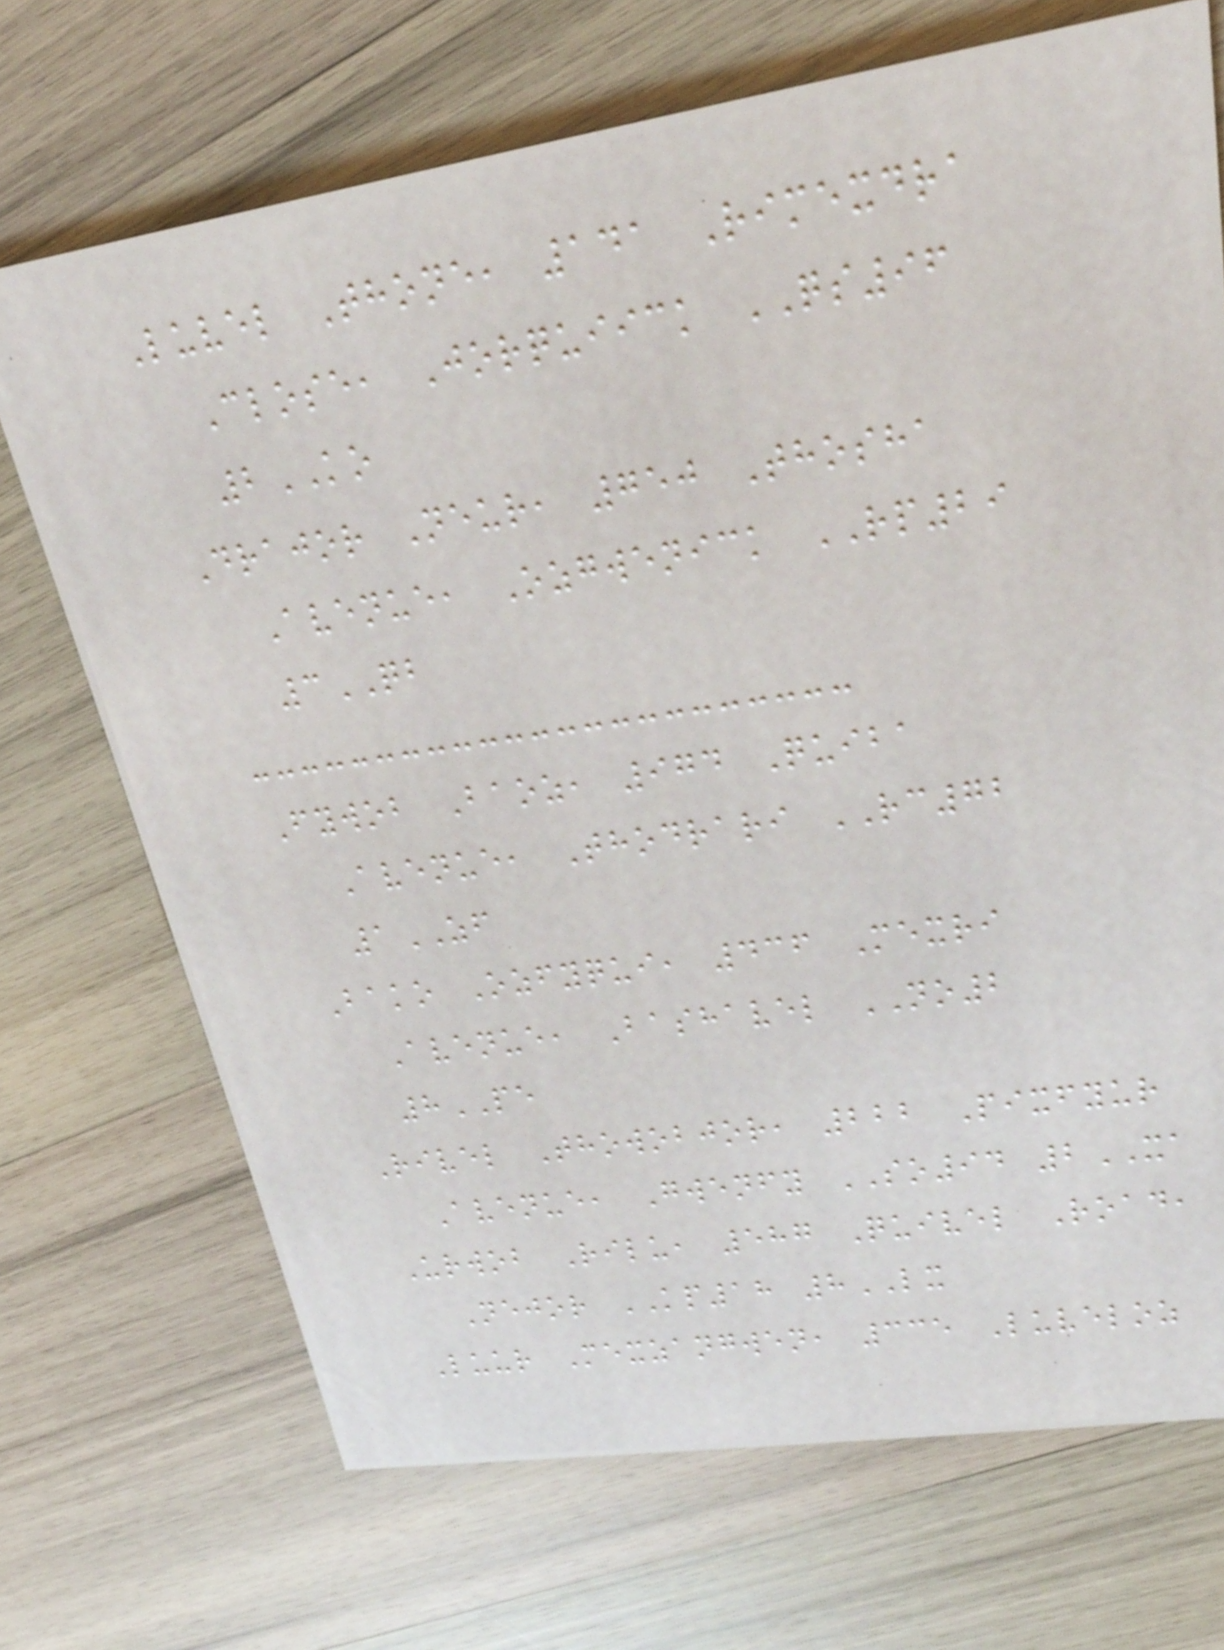Luvel Thone, 141 Rimexdra
Close, Jorquiick QS96
2KO
Drajor Neur, 750 Thosha
Avenue, Ozgwenick RP29
3QB
Fywob Baoz, 974 Quiba
Avenue, Thodrari RC72
1ZF
Bako Ozfyqui, 436 Mexri
Avenue, Bashavel NO2
8PE
Rivel Thowobjor, 222 Pixfyur
Avenue, Gwenfy SO94 2XA
Urwob Rilu, 587 Quivel Road,
Nejor KP18 8LX
Luur Mexzangwen, 335 Luveloz
